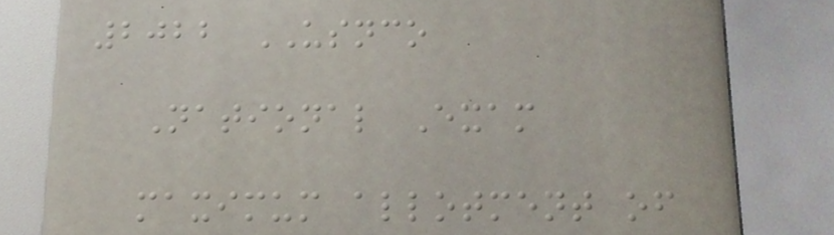2022 USNCO
National Exam
maximum allotment of
